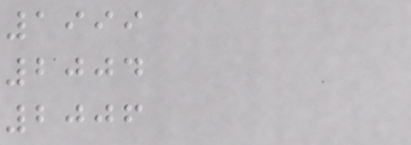1999
2004
2006
